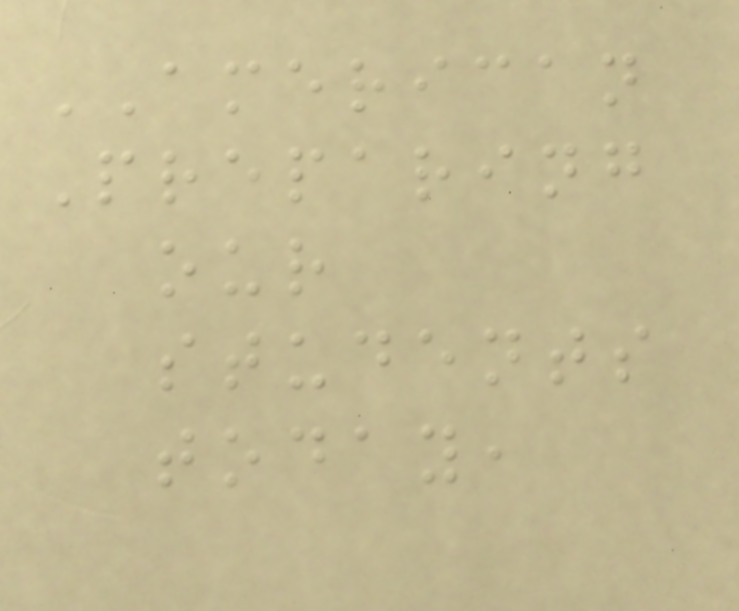AMERICAN
Preparing
our
students
today,
